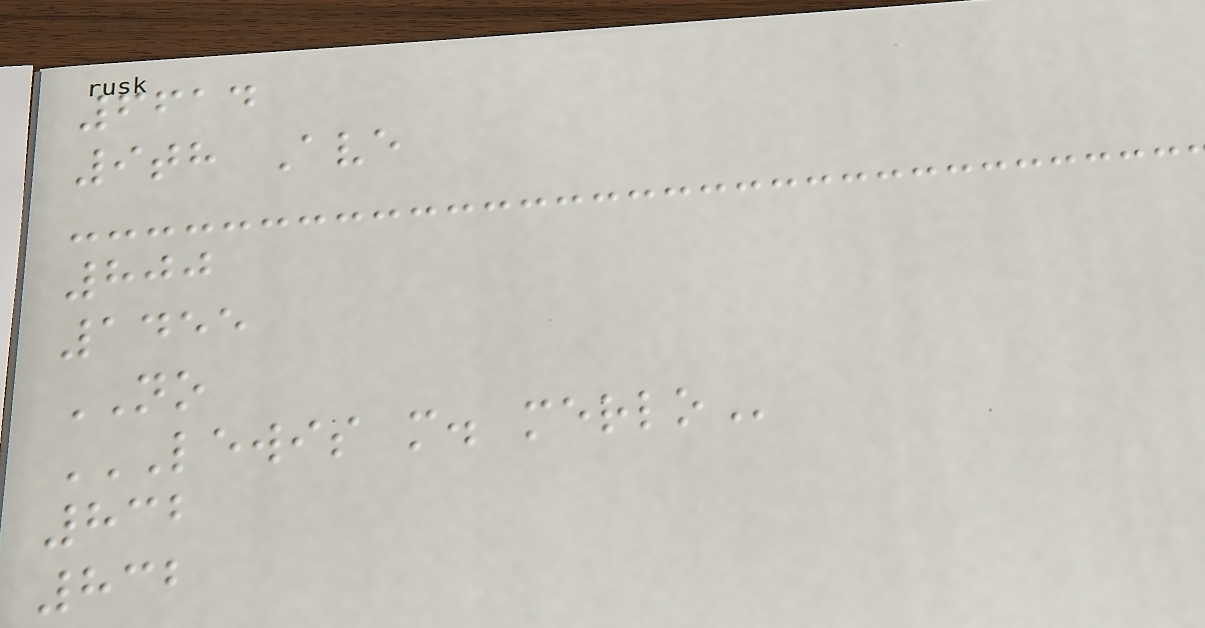6614
9th Ave
800
1455
NO
LEWIS M. MERLO
832
832
